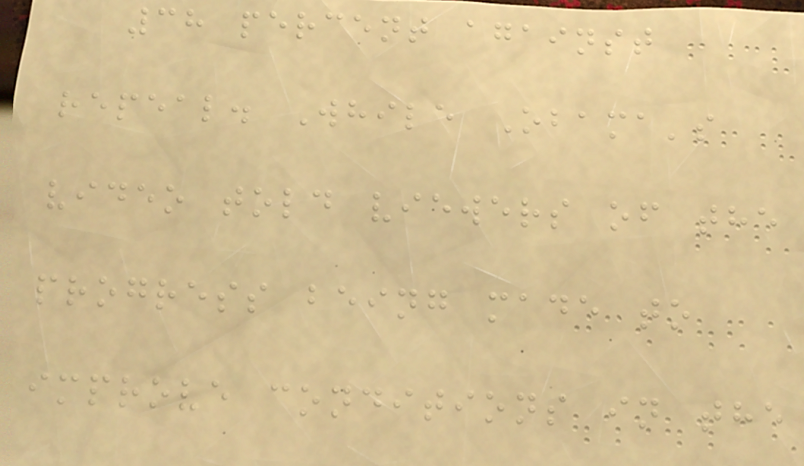38 percent against
repeal. While Obama's
video told viewers of the
progress being made to
improve conditions in the
